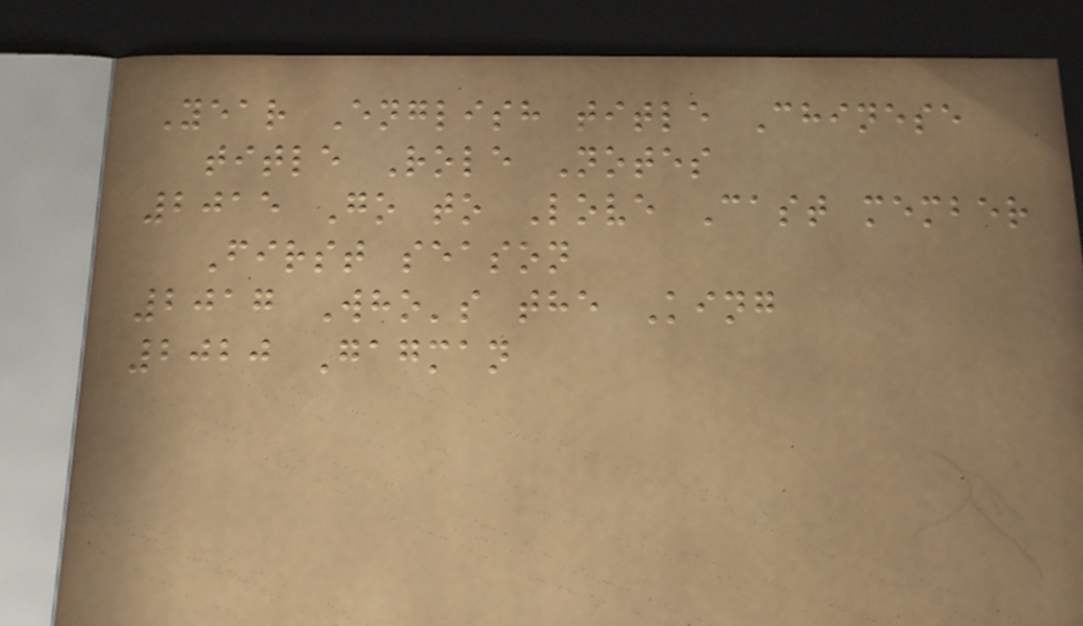Year English title Chinese
title Role Notes
2015 Go to Love Cast member
First season
2017 Who's the King
2020 Gagman
